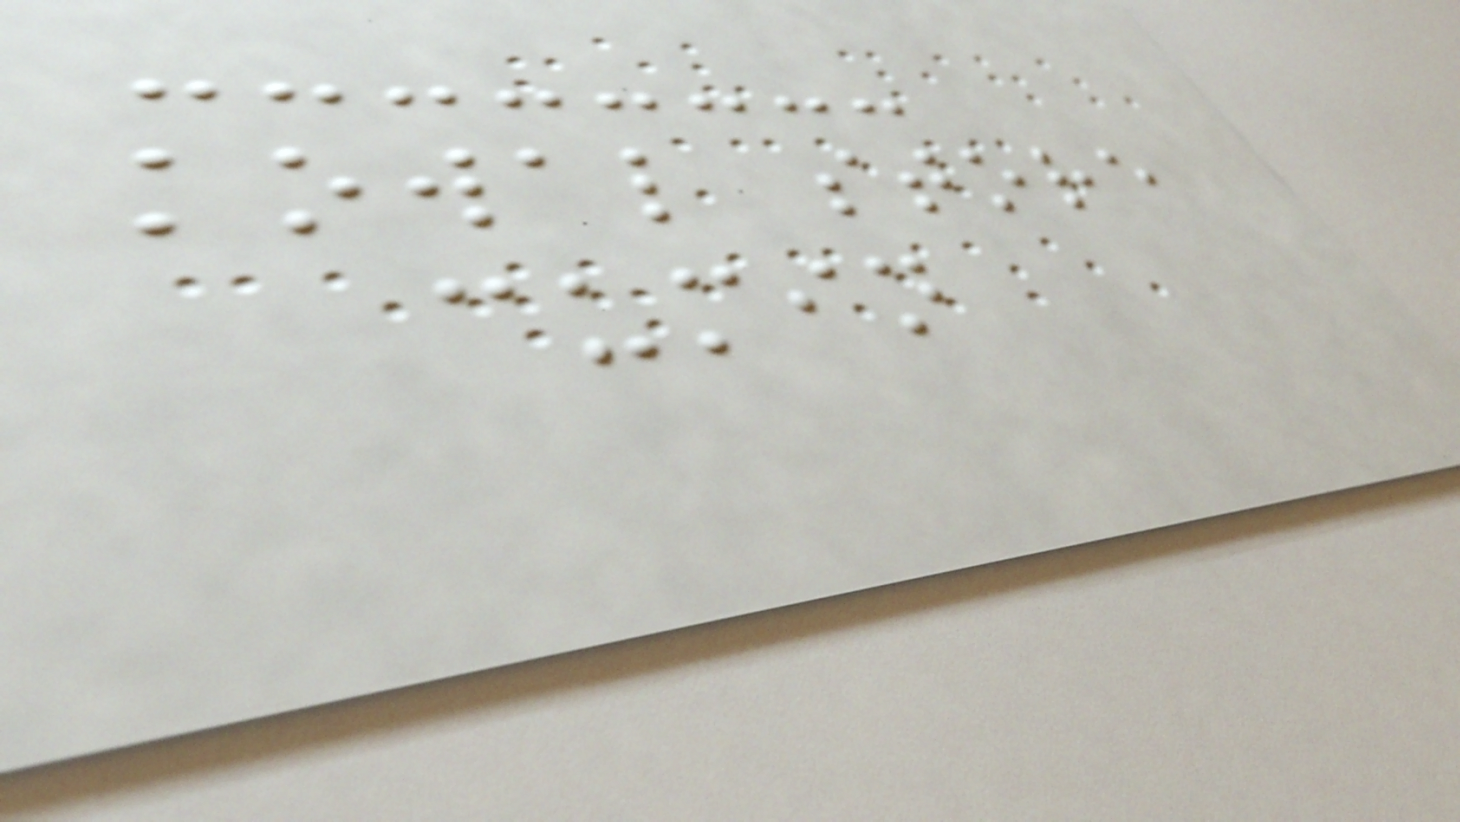kowal store
cumin
